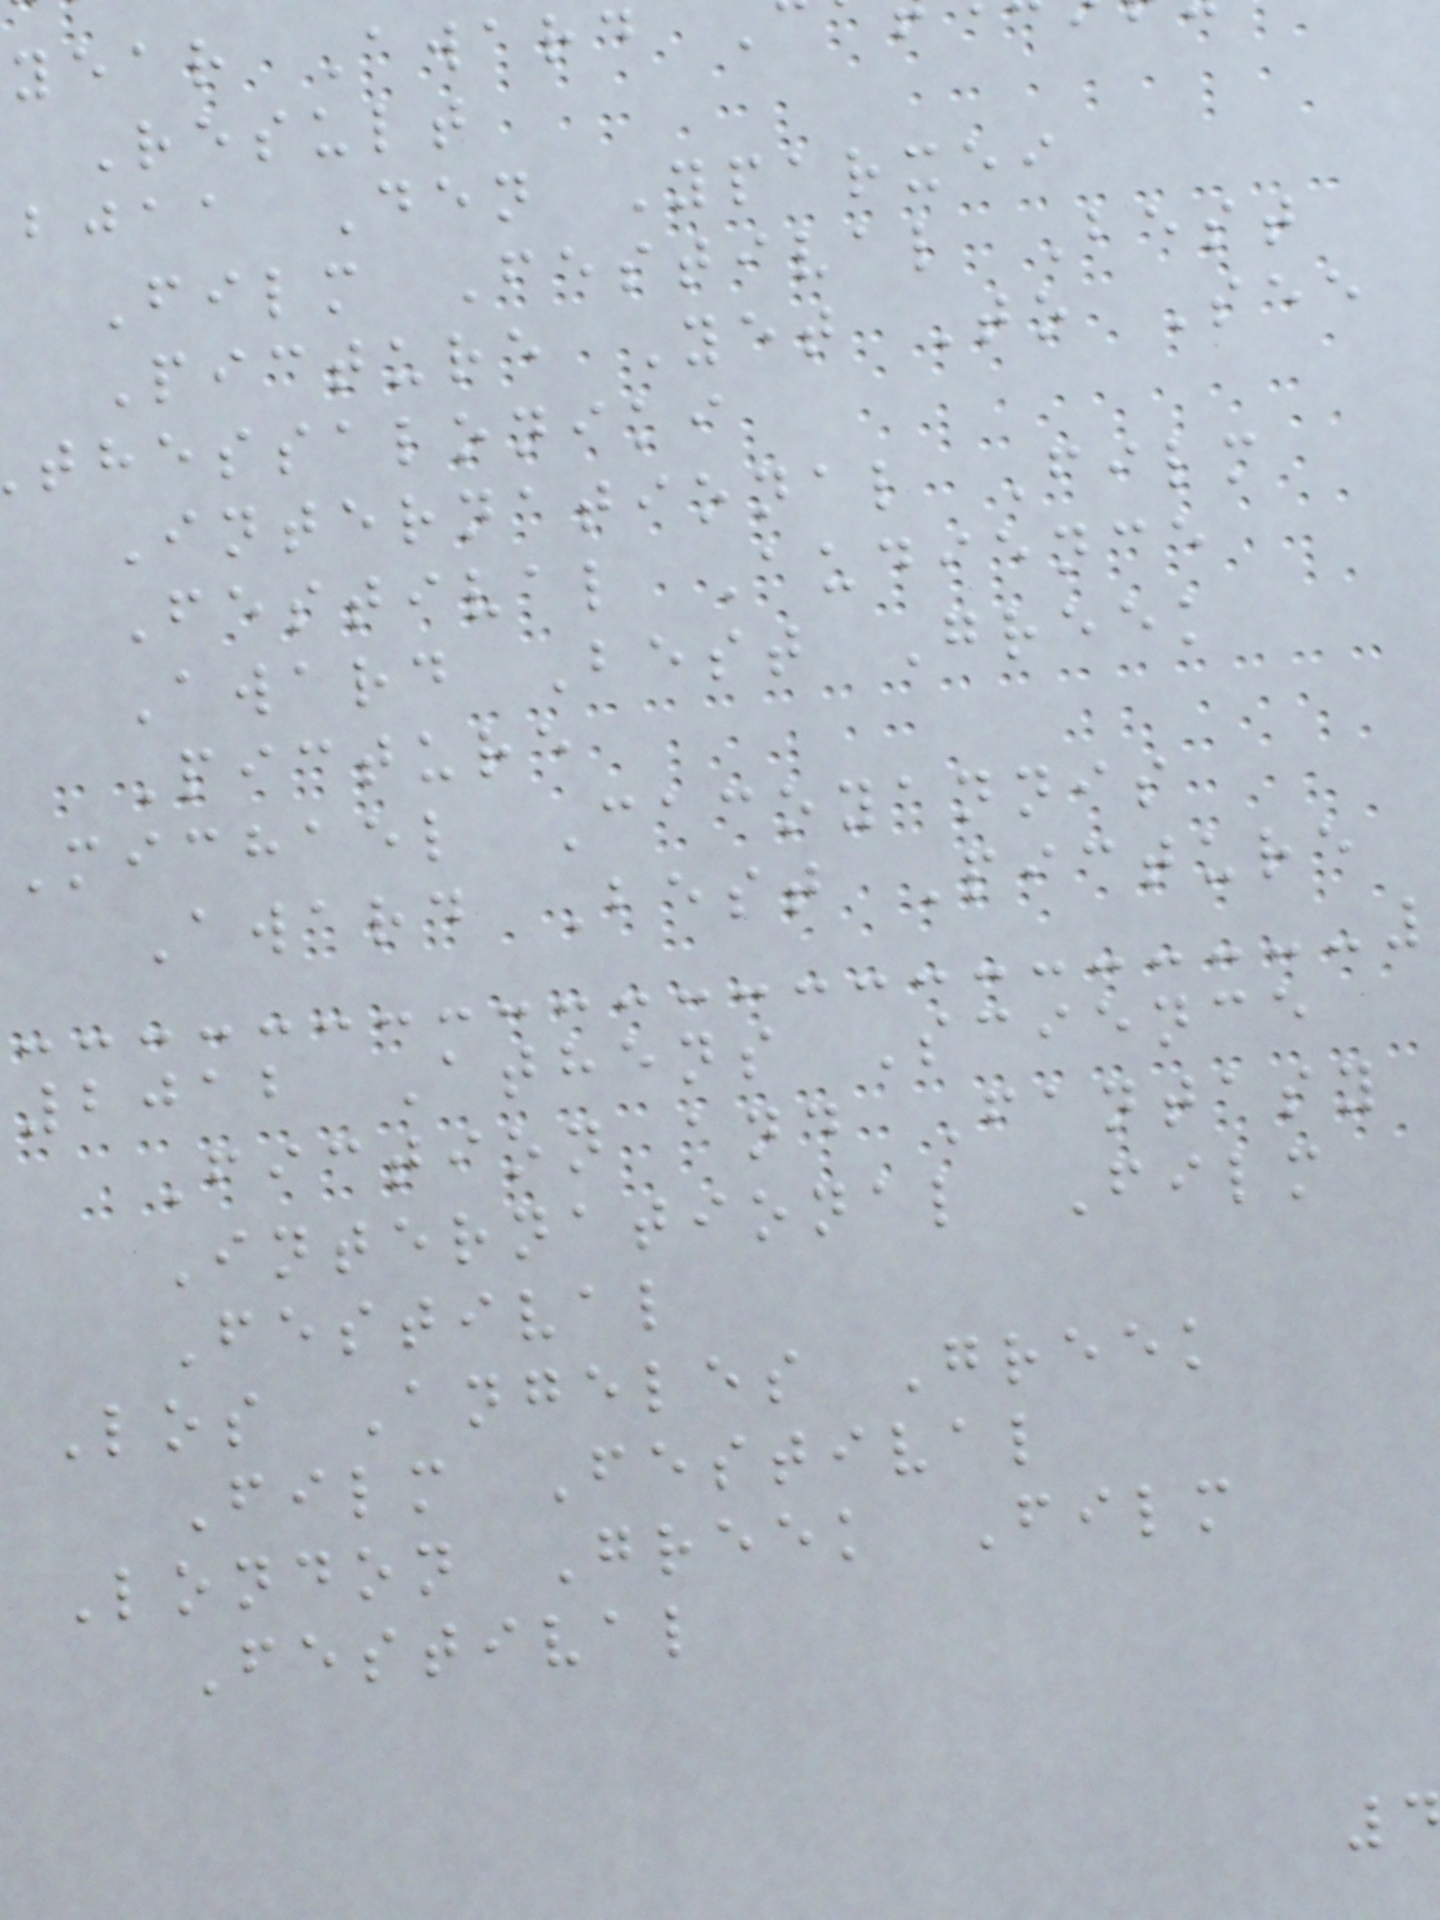year Award
Result
bjaa Den Yparxei
Film Festival Best
Picture Yet To See
thessaloniki
International Film
Festival Audience
Award Best Greek
Picture
Michael Cacoyannis
Award Best Picture
2012 Athens Science
Fiction and Fantasy
International Film
Festival
Los Angeles Greek
Film Festival
London Greek Film
Festival
